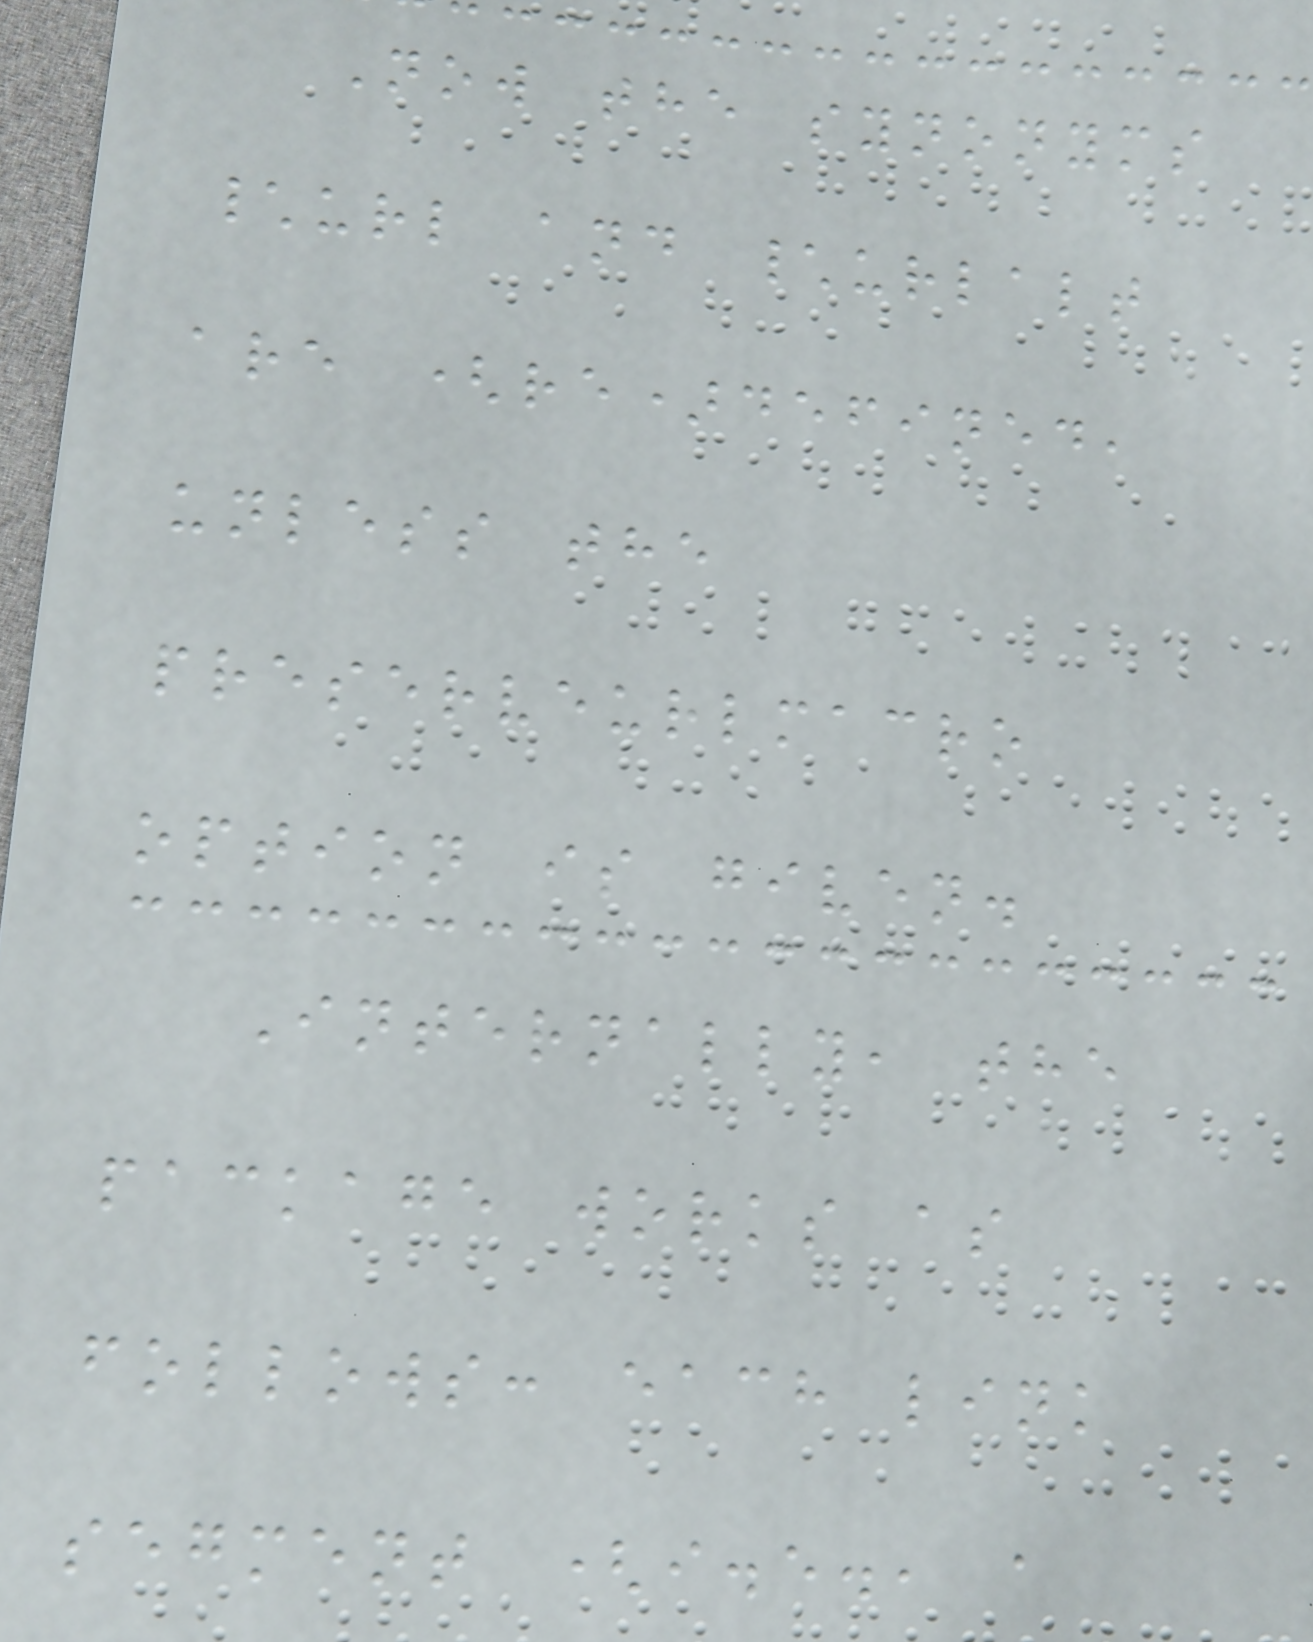Now the synonyms
\url and \urlalt
are (re)defined,
unless the
preserveurlmacro
option is given.
Internally, the
package works as
follows: each link
segment (i.e., a
